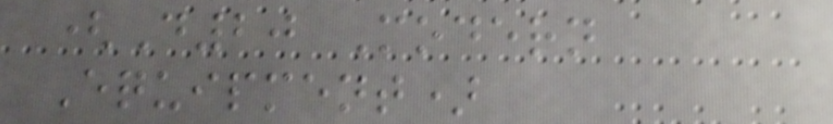(D20 Modern
Equipment)
